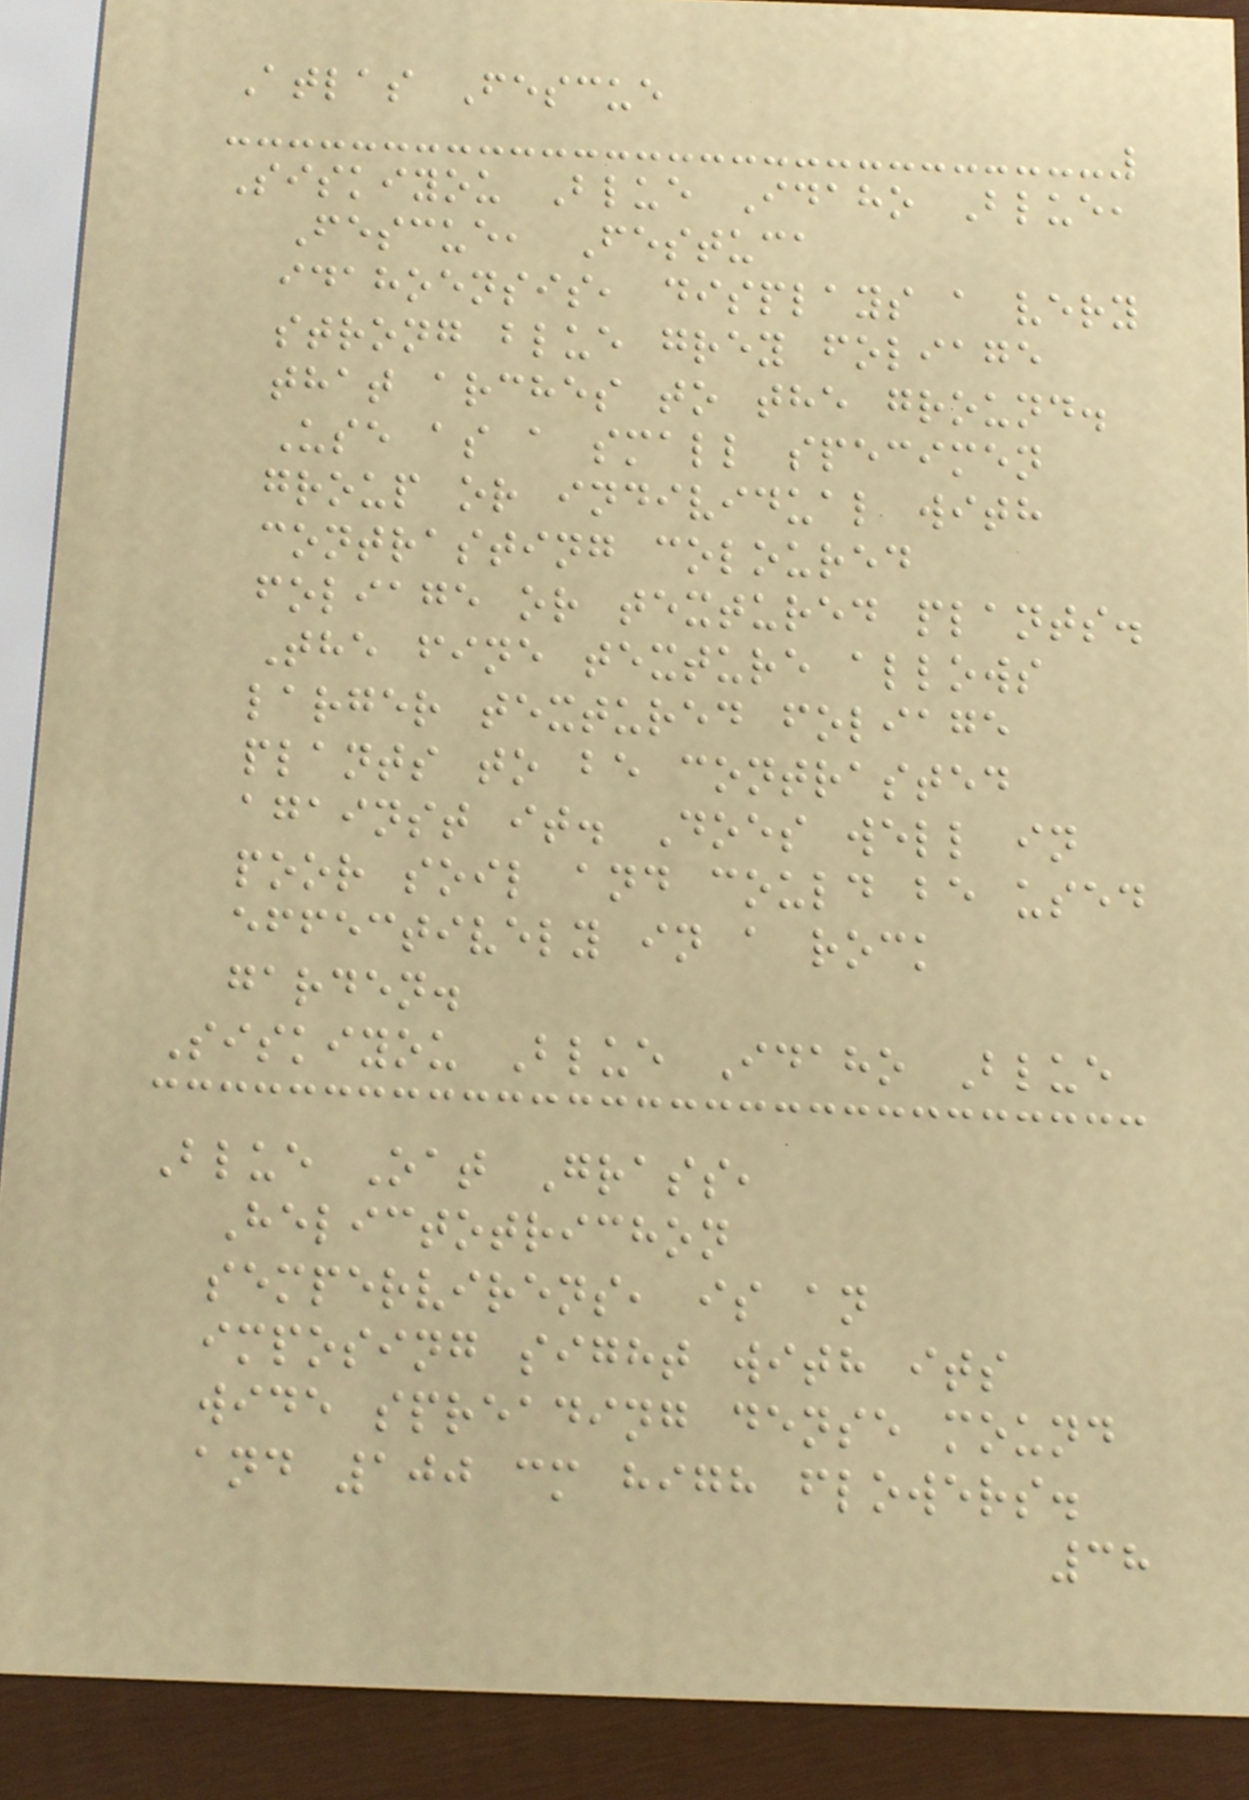Atlas Fescue
Siskiyou Blue Idaho Blue,
Fescue, Festuca
idahoensis, displays a very
strong blue grey foliage
that arches to the ground.
Use as a small specimen
group or individual with
contrasting coloured
foliage or textured plants.
The fine texture allows
larger textured foliage
plants to be contrasted
against it. Does well in
poor soil and could be used
effectively in a rock
garden.
Siskiyou Blue Idaho Blue
Blue Oat Grass,
Helictotrichon
sempervirens, is an
imposing sight with its
wide spreading dense mound
and 100 cm high flowers.
38
